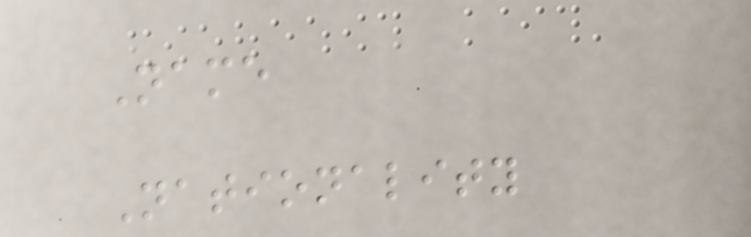Name
Nationality
